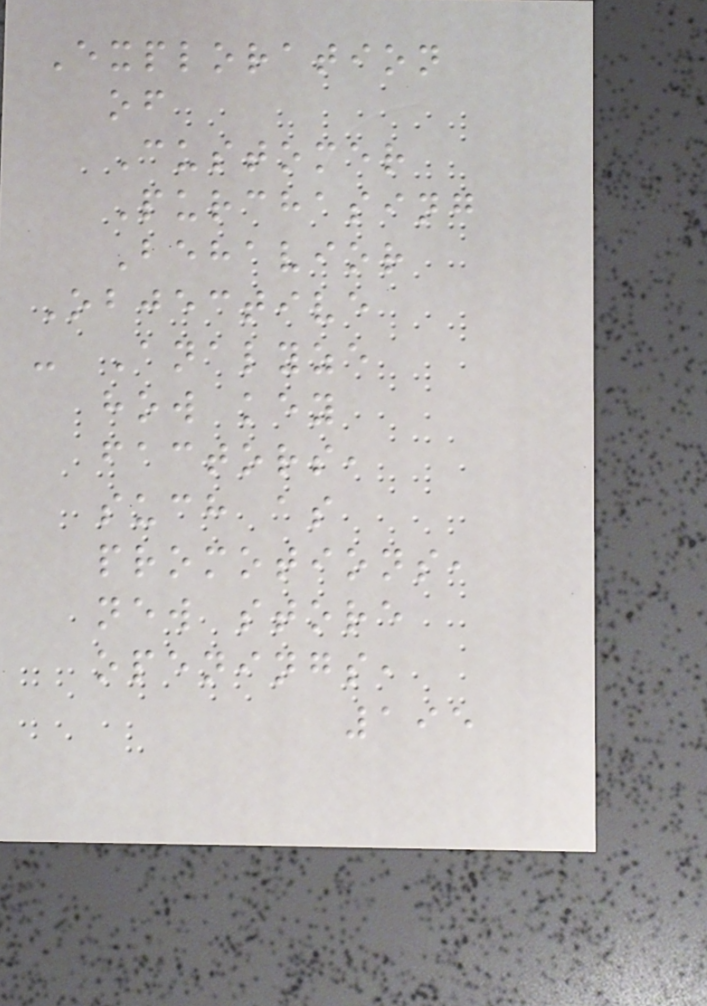Exploration
of
Customer
Purchasing
Behavior
Objective
- Analyze
how key
factors,
such as
promotions,
new store
openings,
195
